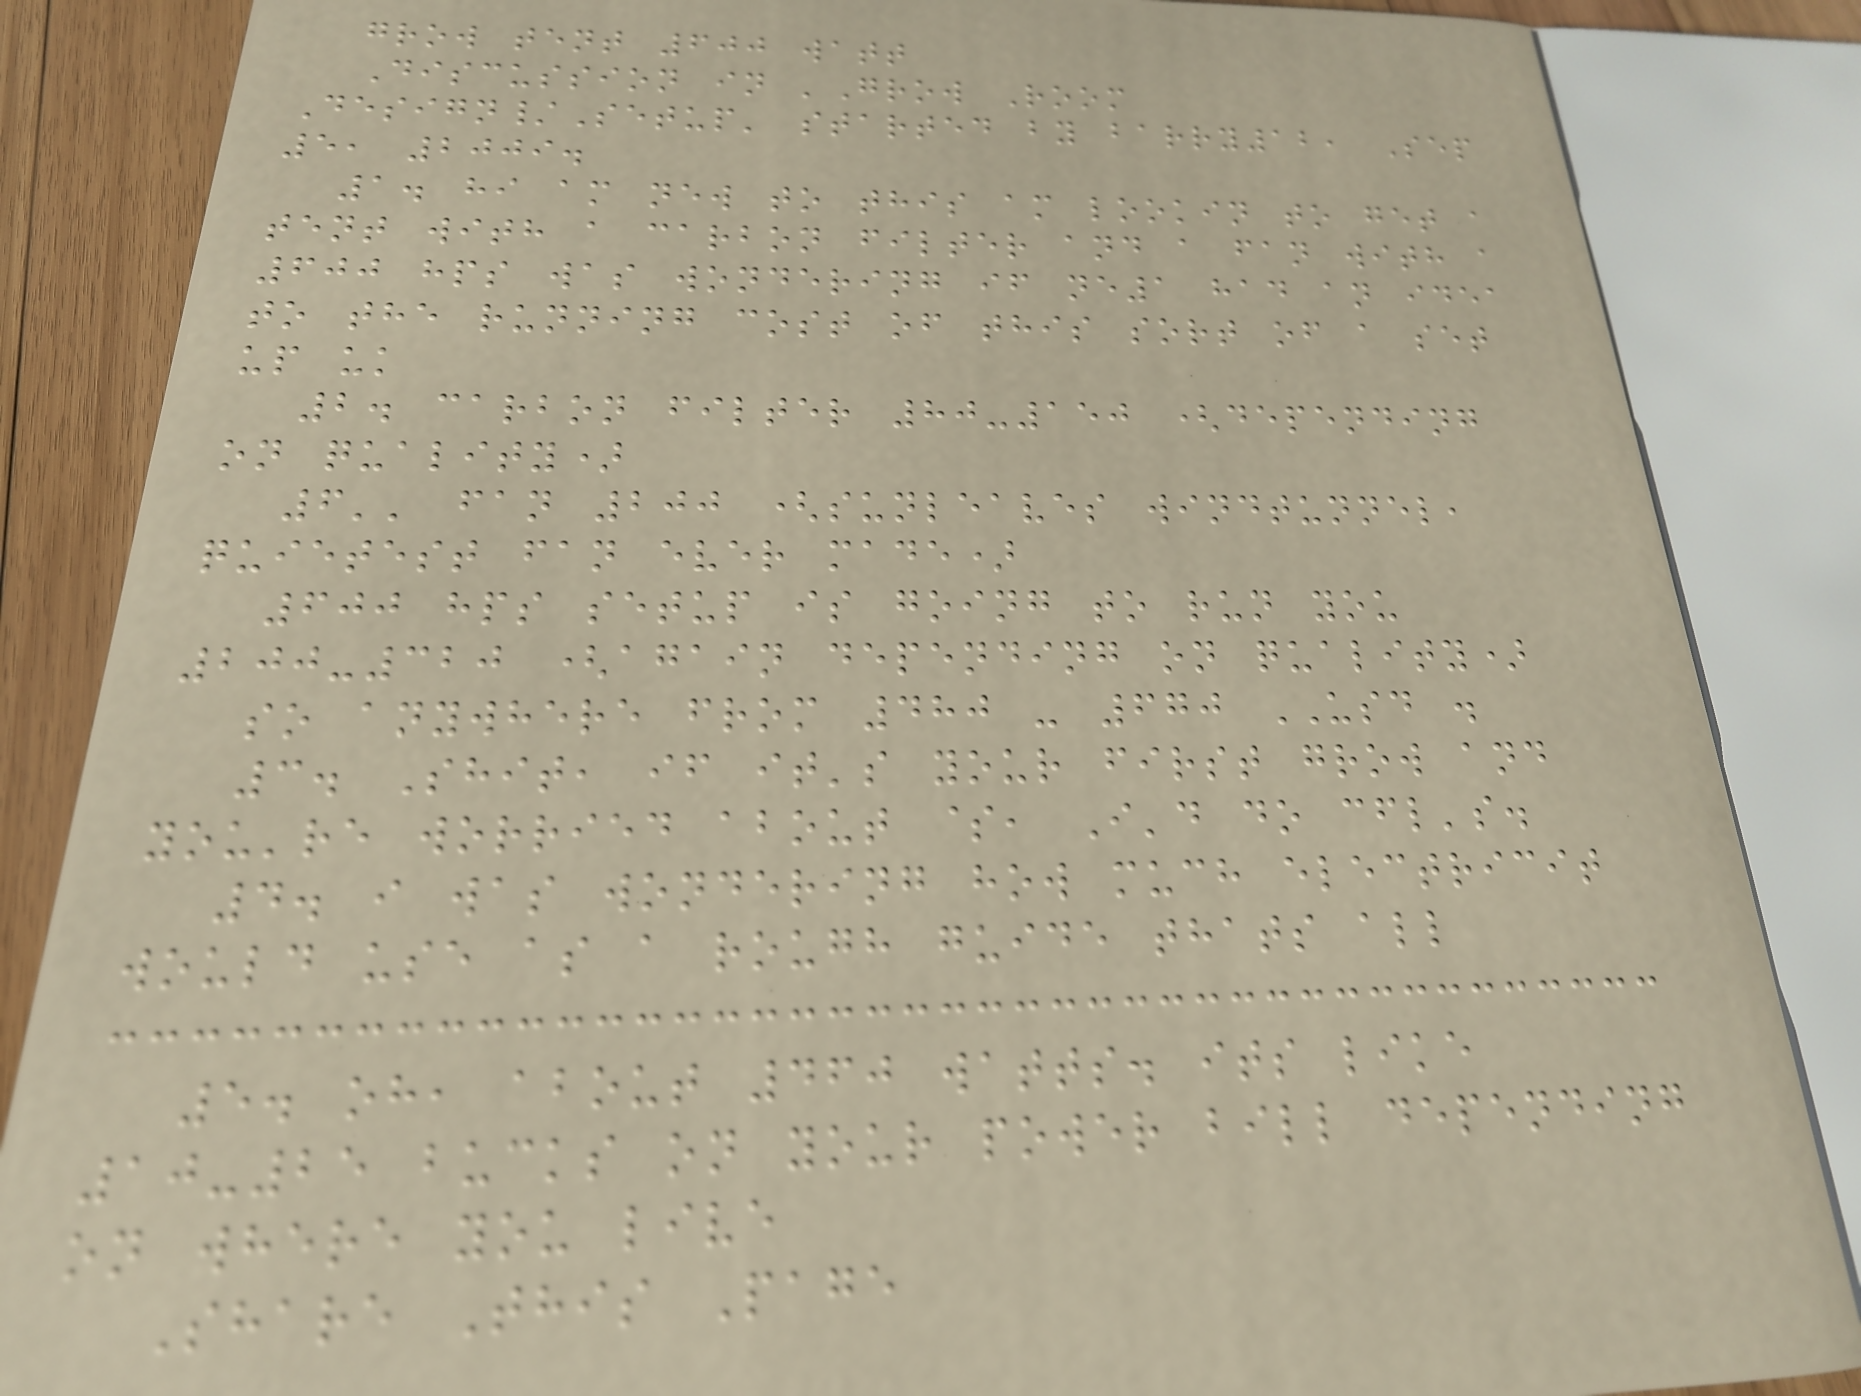grow tent 600 watt
Discussion in 'Grow Room
Design/Setup' started by barry12, Sep
5, 2009.
1. hi am new to this am lookin to get a
tent with a carbon filter and a fan with a
600 hps was wondering if ne1 had an idea
to the running cost of this sort of a set
up uk
2. carbon filter 80-150 (depending
on quality)
6'' fan 200 (sunleaves windtunnel,
quietest fan ever made)
600 hps setup is going to run you
200-320 (again depending on quality)
so anywhere from 480 - 670 USD .
3. Shit, if it's your first grow and
you're worried about $, I'd do cfl's.
4. i was wondering how much electricit
would use as a rough guide thats all
5. oh, about 460 watts. its like
10-25 bucks on your power bill depending
on where you live
Share This Page
